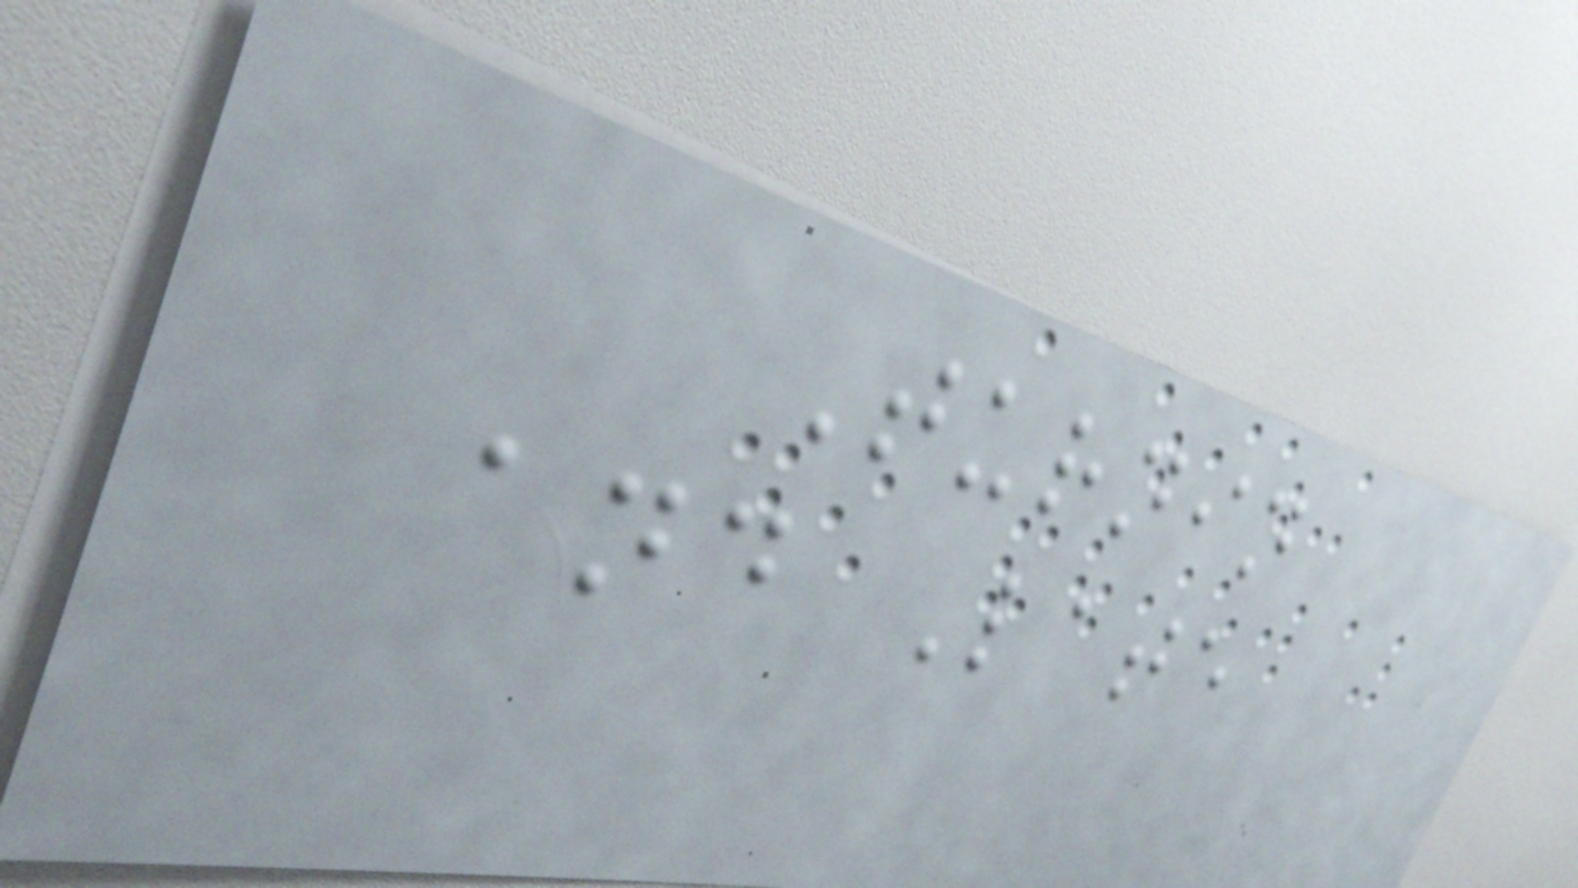Turnin
and Late
